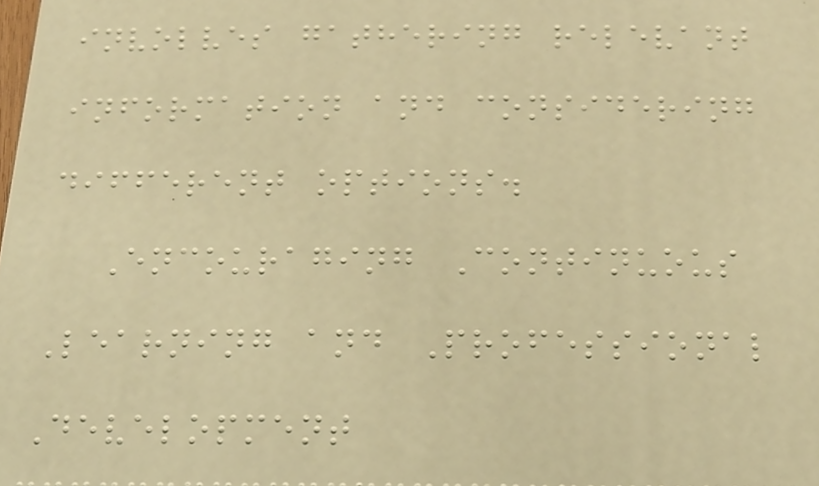involves gathering relevant
information and considering
different options.
Encouraging Continuous
Learning and Professional
Development
